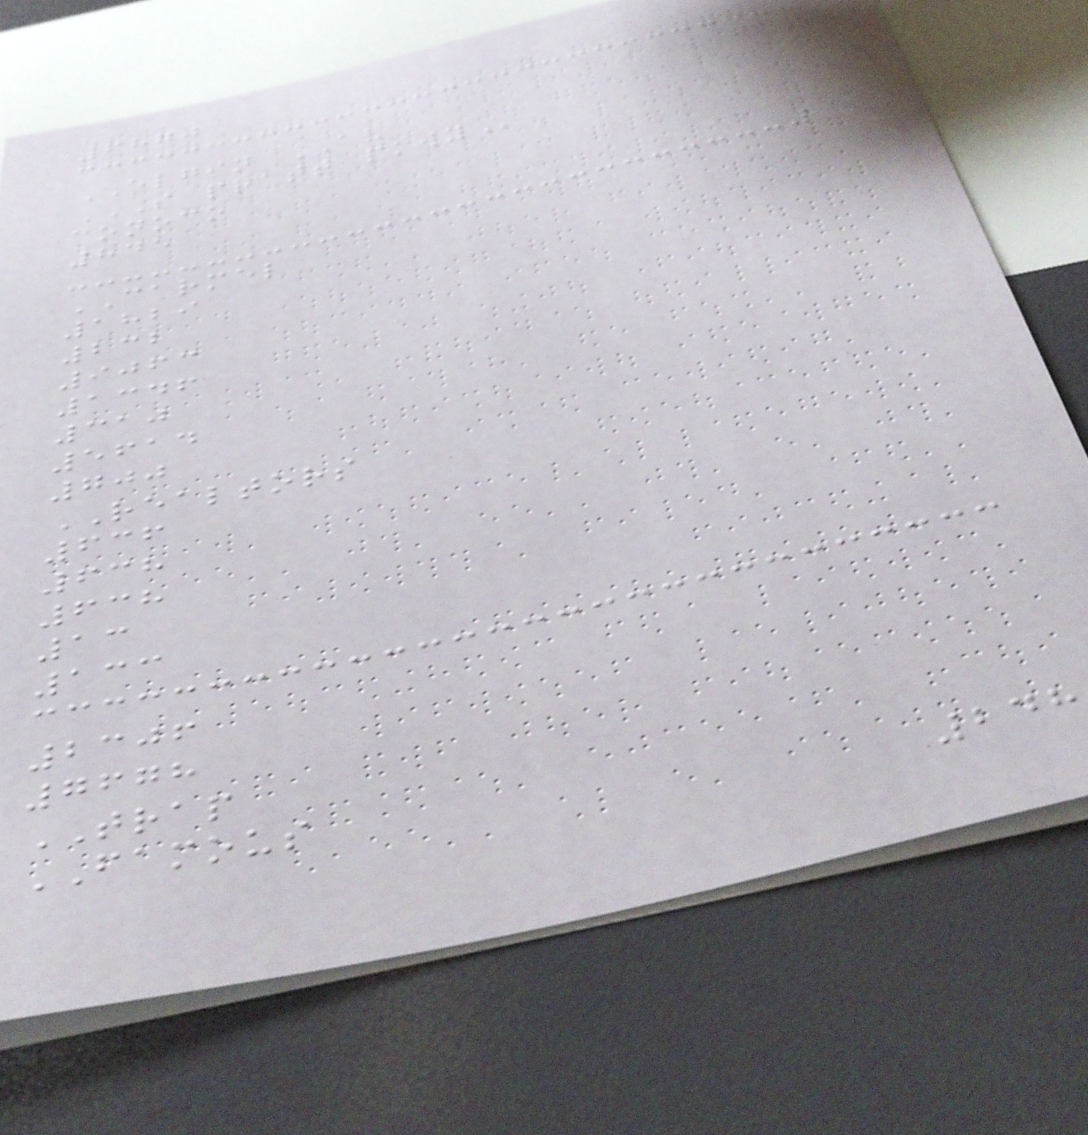6870
ELGIN AV
S PRATT PKWY
conoco
845
CARMEL
1829
232
9063
1346
310
5614
700
REALTORS
636
638
638
13
133
2306
7678
TRAP
FAMOUS
248
